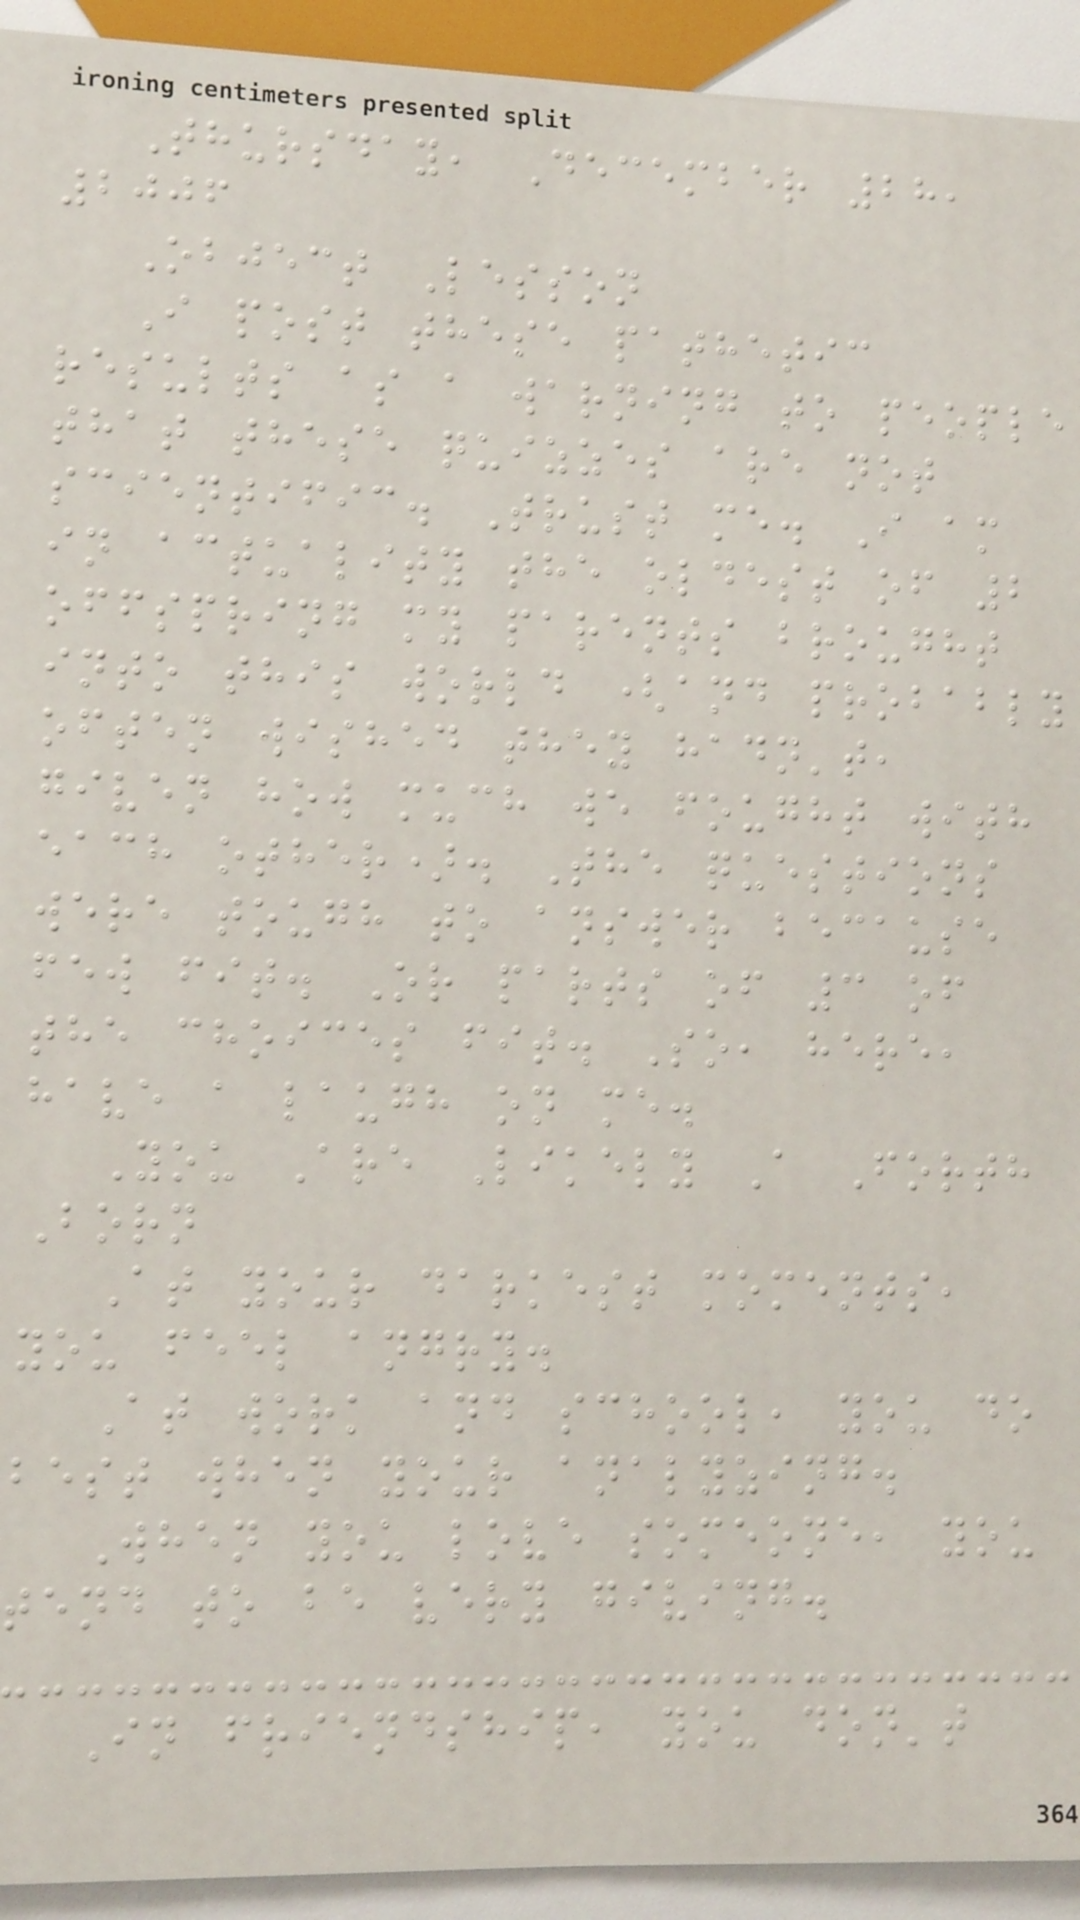Thursday, December 28,
2006
Object Lesson
I post these pathetic
results as a warning to people
that these quizzes are not
scientific. Trust me. I am
in actuality the oldest of 2
offspring my parents brought
into this world (and probably
often wished they hadn't,
given how much we fought with
each other). The questions
were tough to answer because
few fit. Or parts of 3 of
the choices fit. So, here,
have a laugh on me.
You Are Likely A Forth
Born
At your darkest moments,
you feel angry.
At work and school, you do
best when your analyzing.
When you love someone, you
tend to be very giving.
In friendship, you don't
